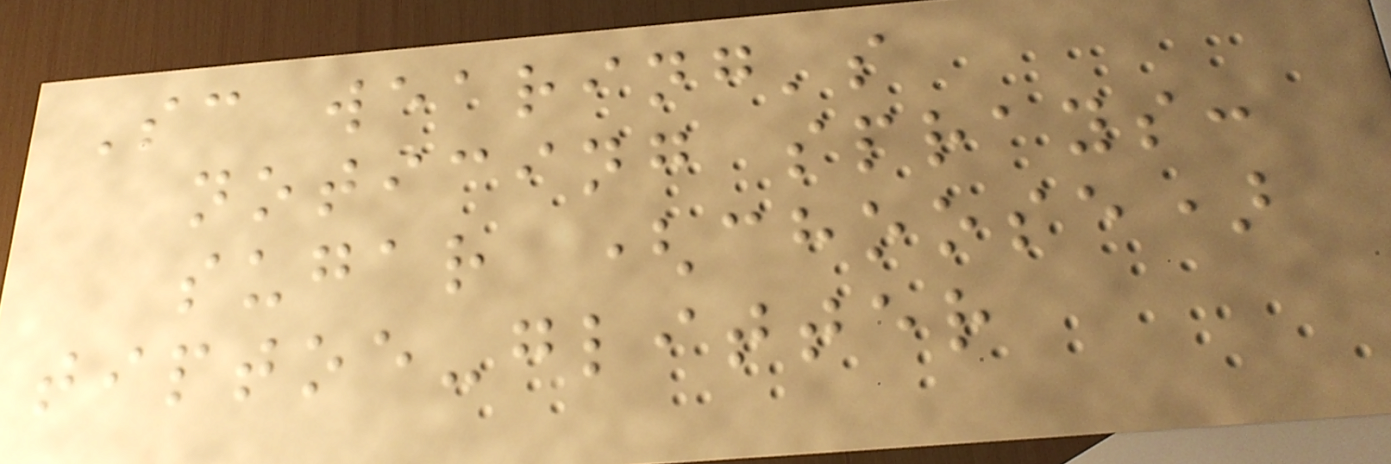Sc wearing's
noticing sprays:
sugar (choose)
tiptoe-glitter
